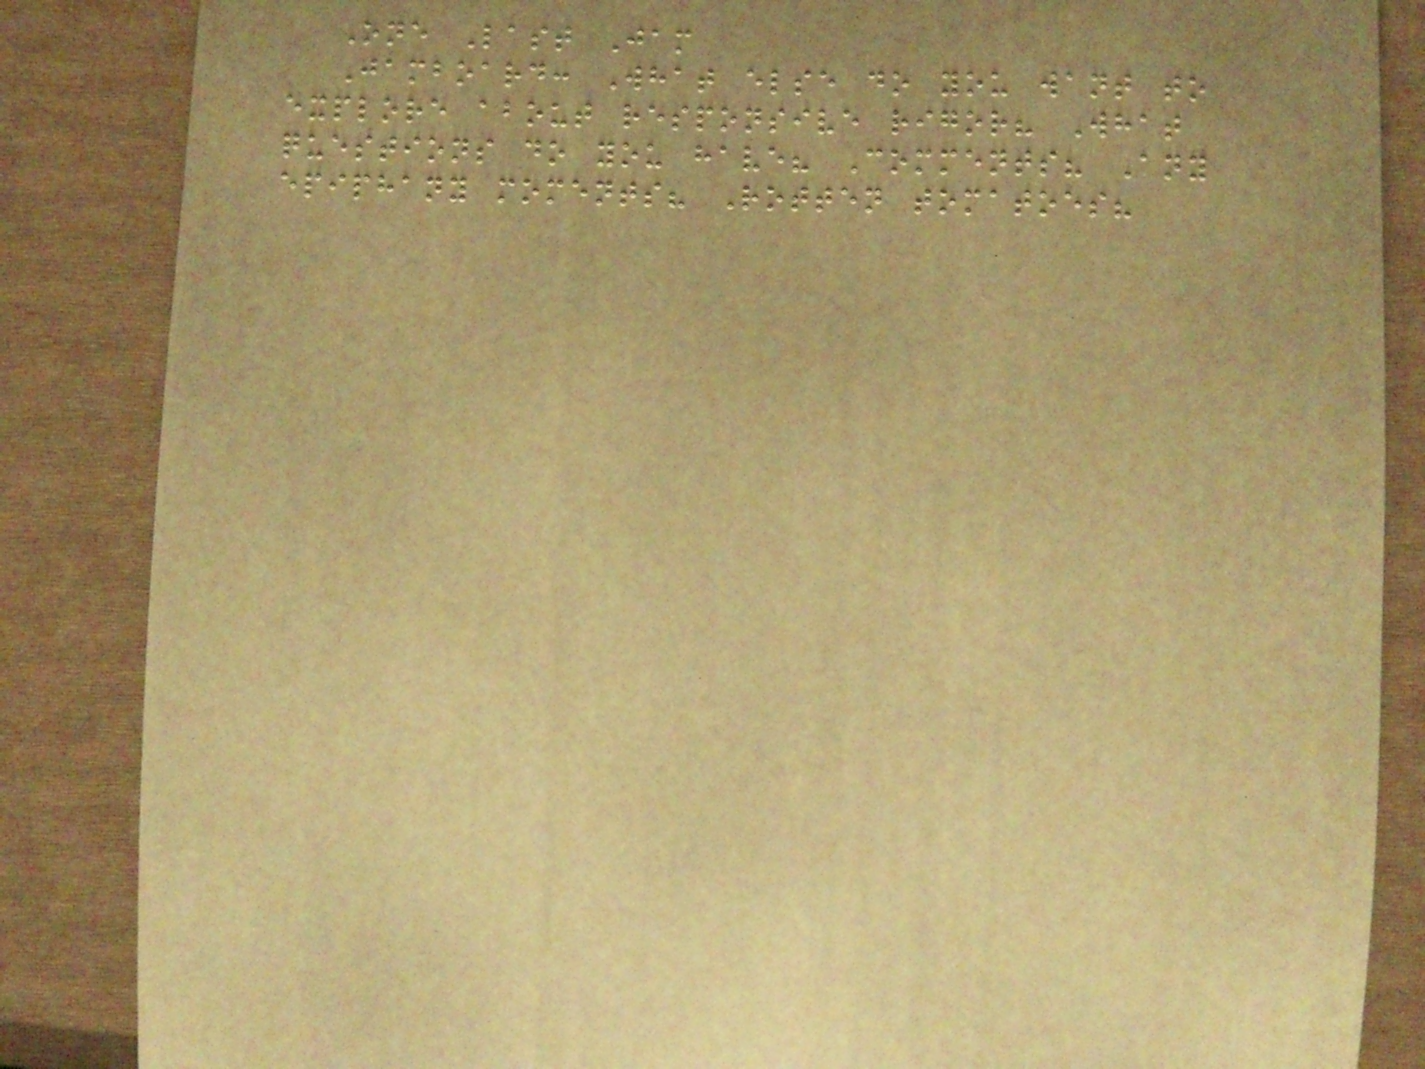One Last Jam
Jamboard: What else do you want to
explore about responsive rigor? What
questions do you have? Comments? Any
epiphany moments? Rotten tomatoes?
